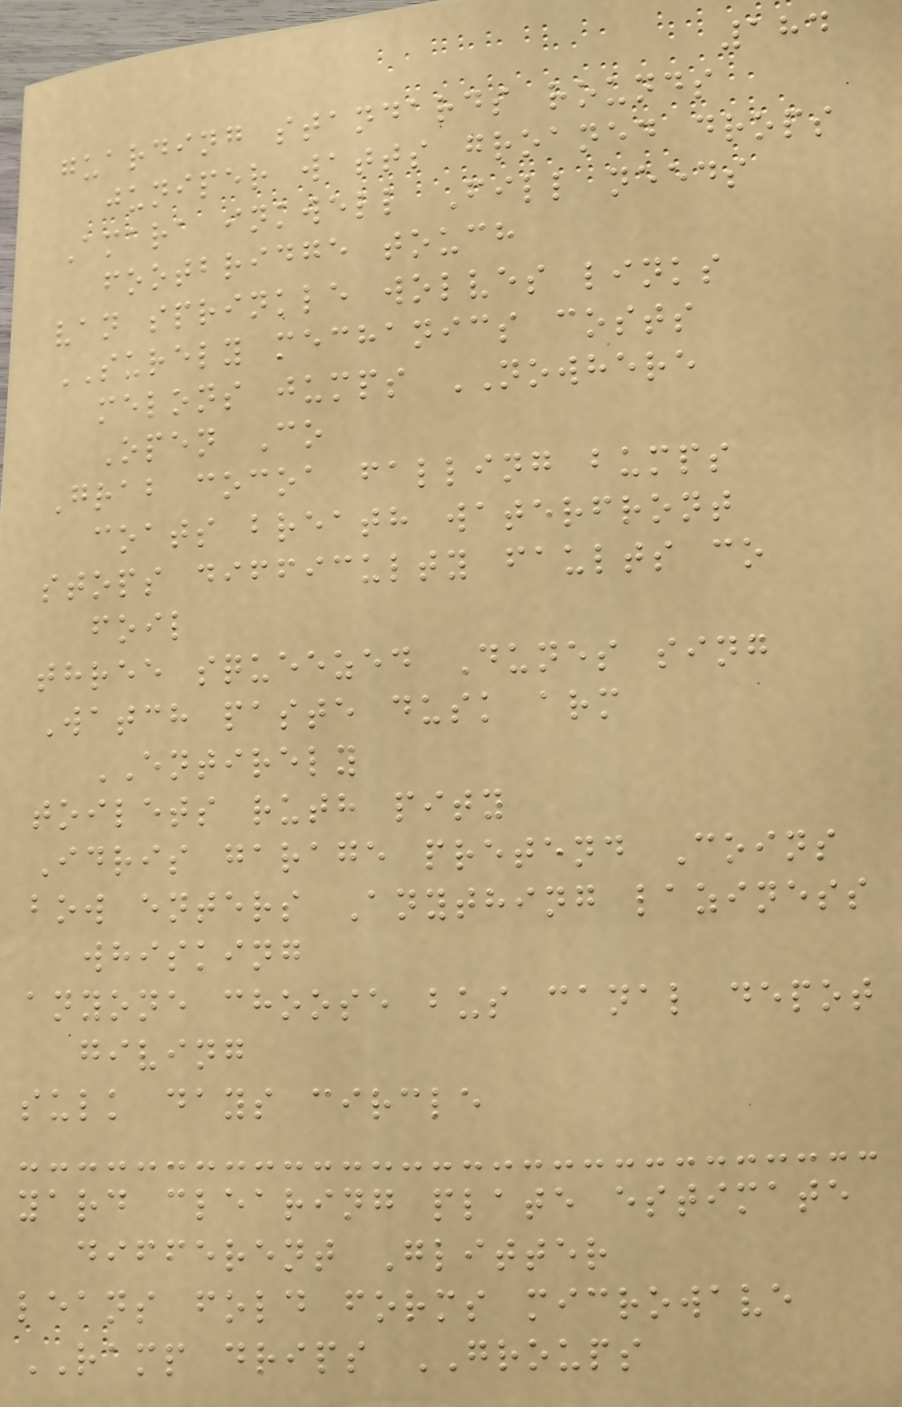184
guarding standards rounds
juniper watts groaned drops
Amara inkwell Fill needs
footbridge touch
van sprinkle wolves links
SURELY mechanics costs
melons jumps NOWHERE
Open Co
Grab cocoa falling bumps
coats breath waterfront
stops difficulty faults co
foil
three squeezed Dunes sing
Watch paste dusk arm
ENTIRELY
toilets ruth pity
Idris garage pretend Coins
bow enters Anything laziness
whisking
anyone choose bus canal depot
giving
sulk days circle
yard clearing plate estimate
different Glitter
leans fold forms microwave
RAMP drips GROUPS
